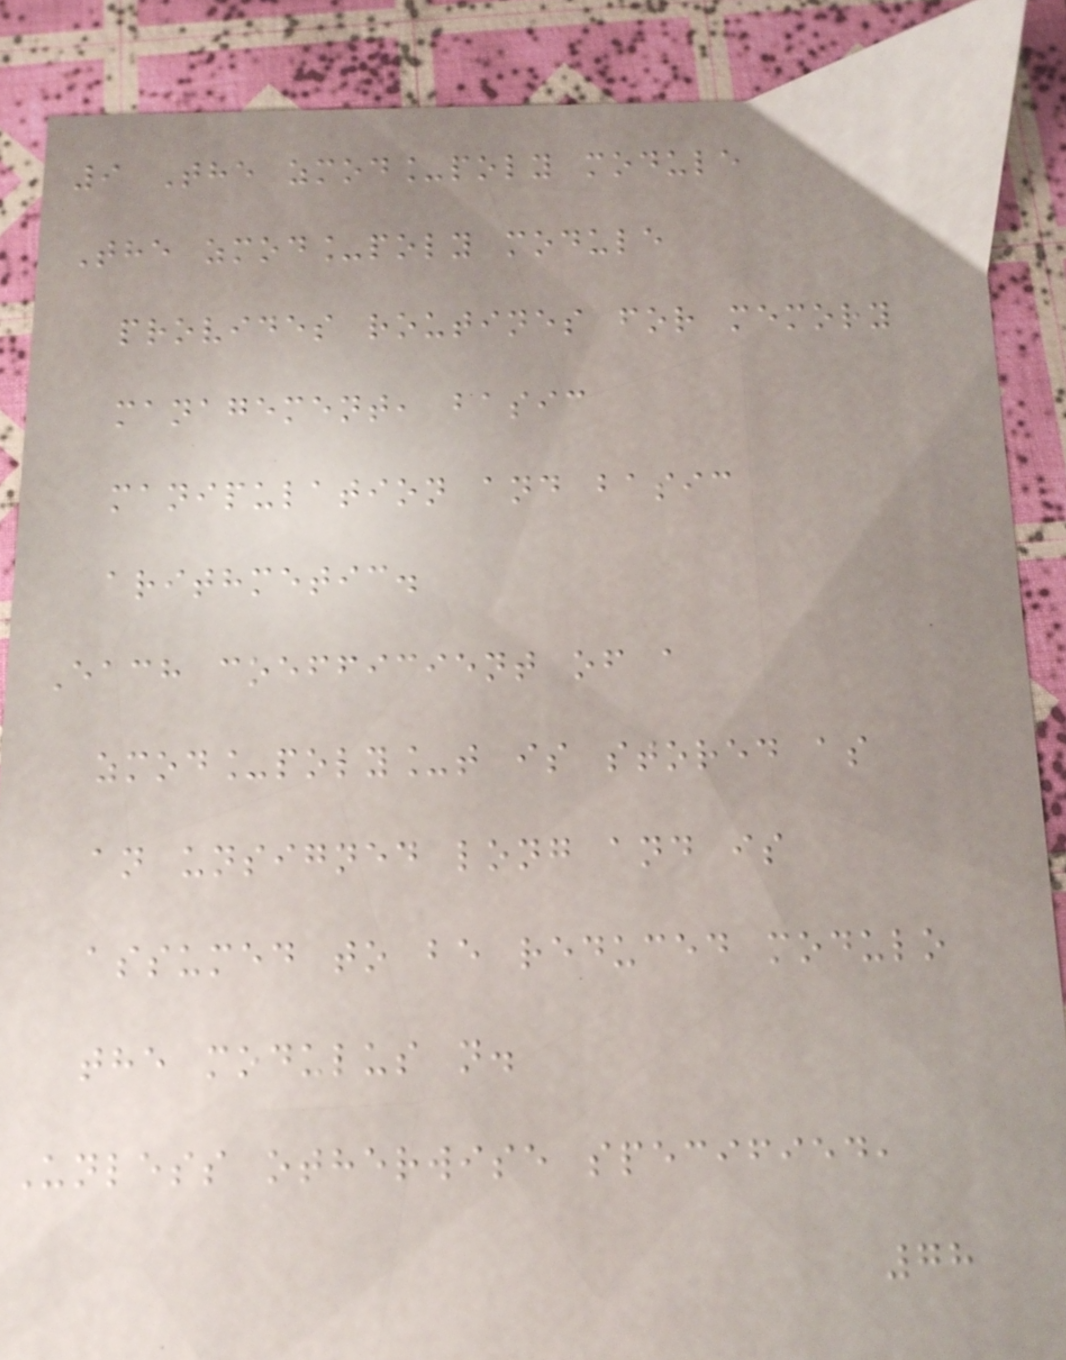9 The zmod_poly module
The zmod_poly module
provides routines for memory
management, basic
manipulation and basic
arithmetic.
Each coefficient of a
zmod_poly_t is stored as
an unsigned long and is
assumed to be reduced modulo
the modulus n.
Unless otherwise specified,
78
